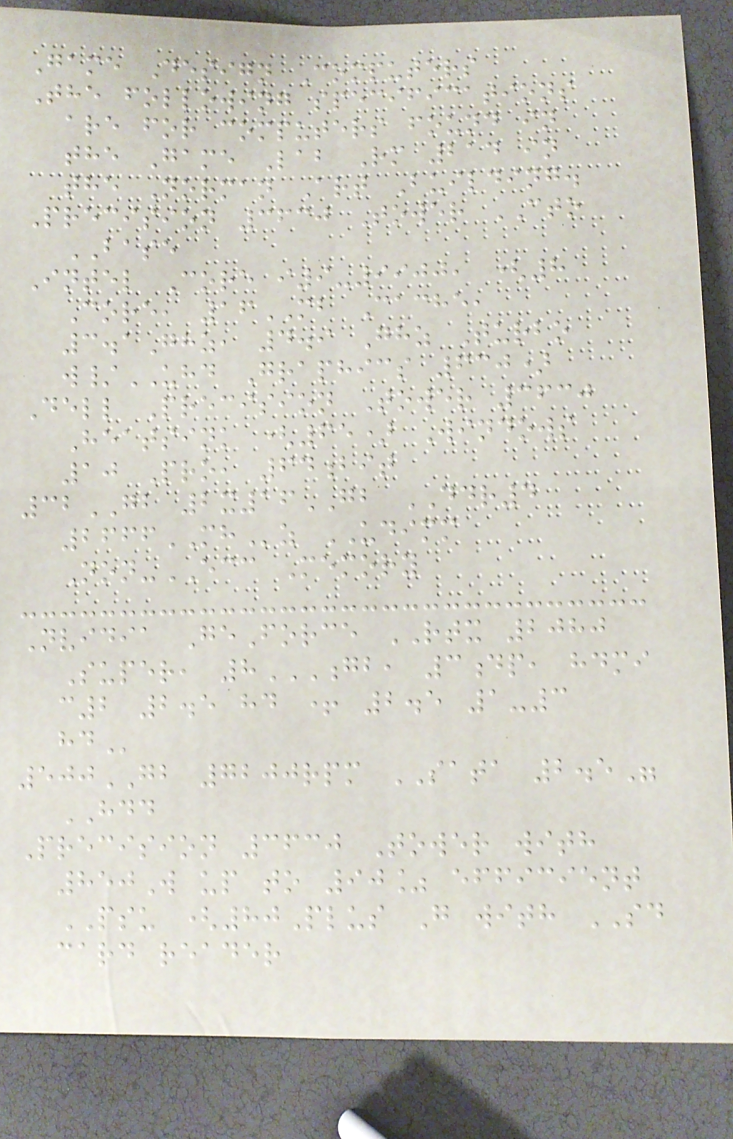Game Design Computers
The following specifications
are for computers found in
the Game Lab Rm 214 in
the Norman Art Building.
Precision 3630 Tower CTO
BASE
Intel Core i9-9900, (8
Core, 16MB Cache,
3.1Ghz, 4.9 Ghz Turbo
w/UHD Graphics 630)
Dell Precision Tower 3630
Heatsink (65) Windows
10 Pro, 64bit
32GB 2x16GB DDR4
2666MHz UDIMM
Non-ECC Memory
Nvidia GeForce RTX 2080
Super, 8GB, 3DP, HDMI
C2 2.5 HD + 2.5 1-3
HD
500GB 7200rpm SATA 2.5"
HDD
Precision 3630 Tower with
850W up to 90% efficient
PSU (80Plus G with SD
card reader
